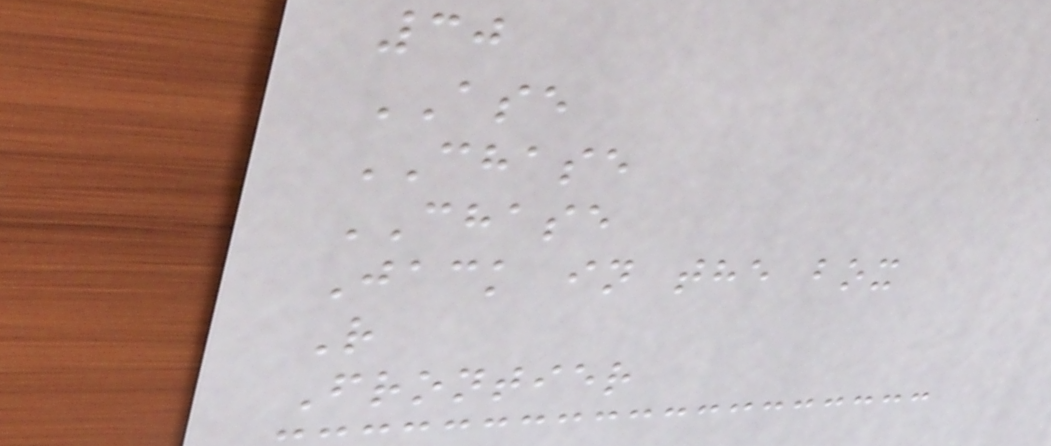30
ASE
CHASE
CHASE
Jack in the box
R
Frontier
